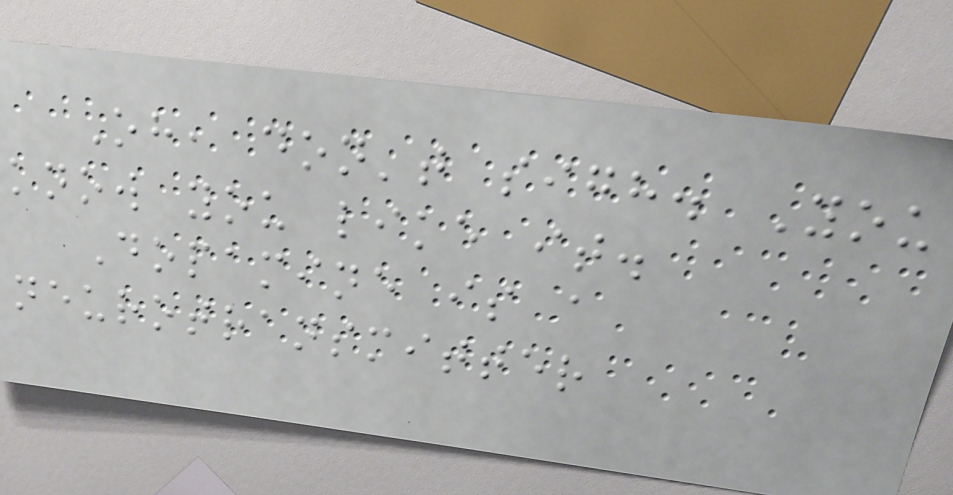Oh, don't sigh. You
know you like it.
Dopamine is a
neurotransmitter
